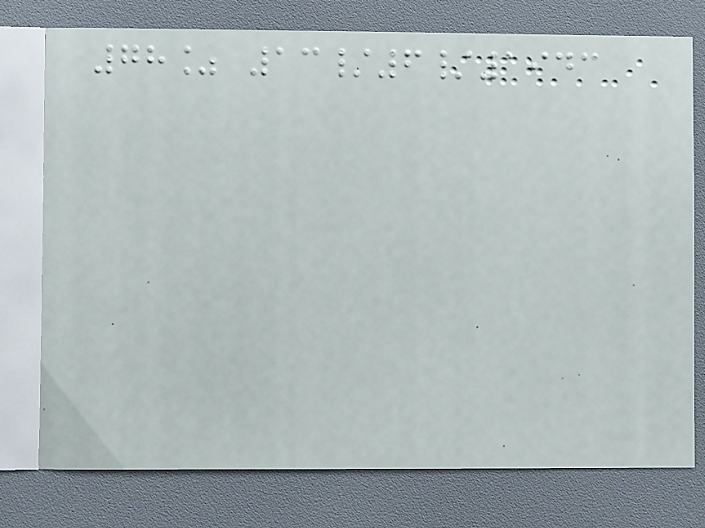78% 13/6/1943
